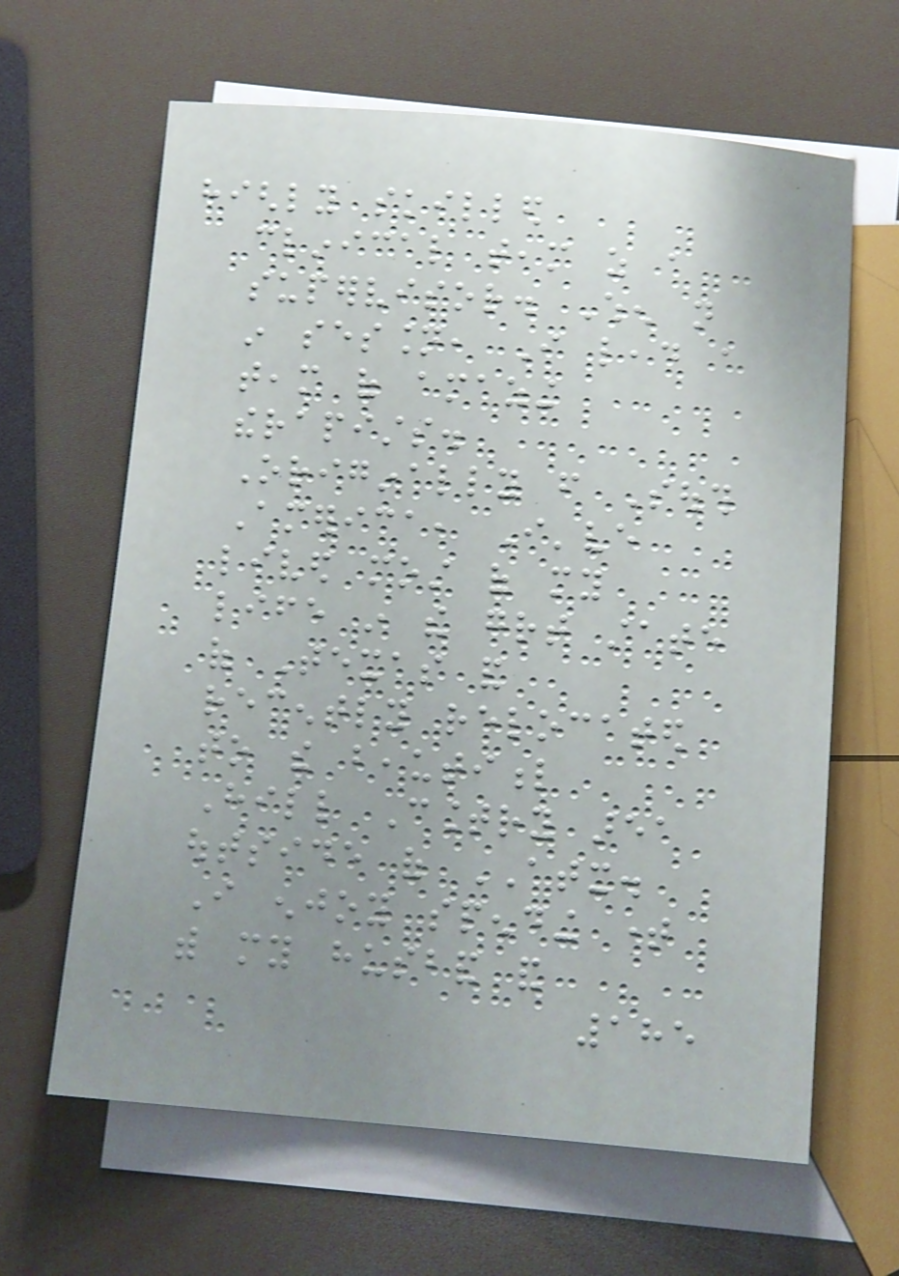highly skilled
clinical team as a
supervisor. When not
in session, I lead a
team of amazing
therapists.
Originally from South
America, I've
lived most of my
life in the great state
of Texas and
recently relocated
to the beautiful
Hill Country area
outside of ATX.
I enjoy spending time
with my husband and
185
